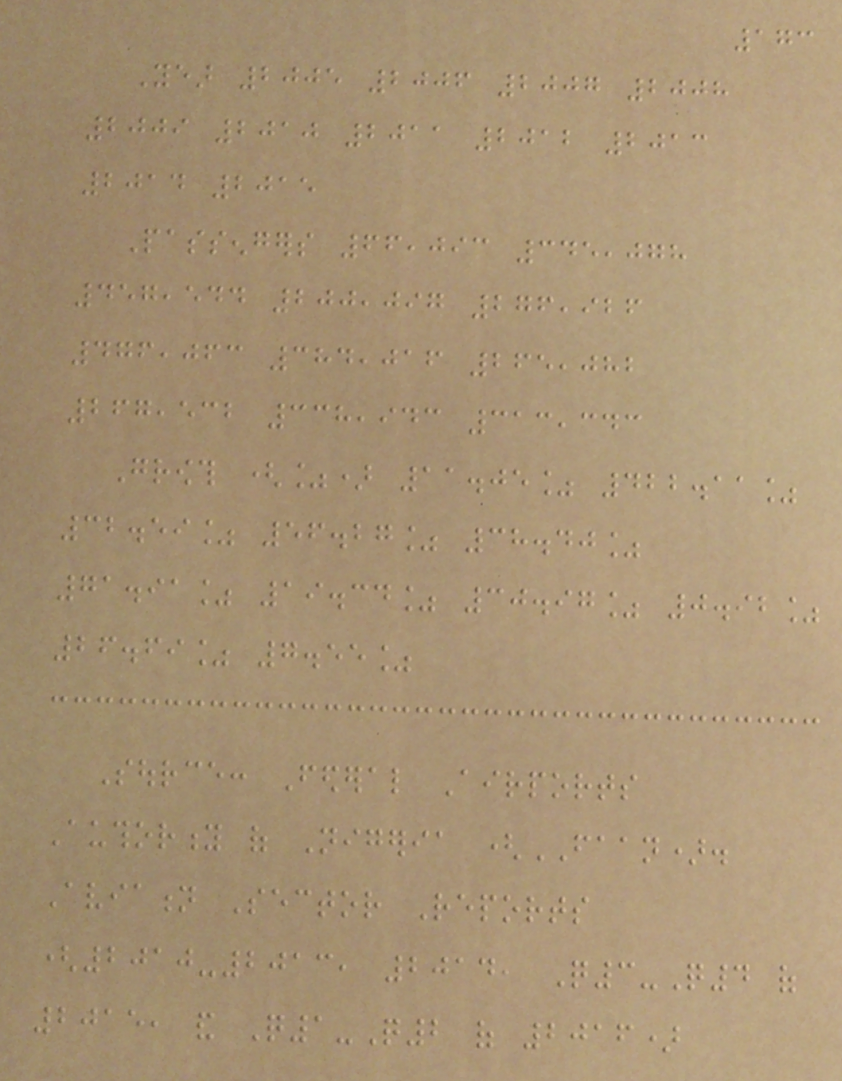173
Year 2005 2006 2007 2008
2009 2010 2011 2012 2013
2014 2015
Passengers 66,093 345,078
457,544 200,097 276,926
476,063 384,016 265,082
267,532 338,943 313,343
Growth (%) 11.05% 422.11%
32.59% 56.27% 38.40%
71.91% 19.34% 30.97% 0.92%
26.69% 7.55%
Source: Federal Airports
Authority of Nigeria (FAAN).
Aviation Sector Reports
(2010-2013, 2014, Q3-Q4 of
2015, and Q1-Q2 of 2016)
